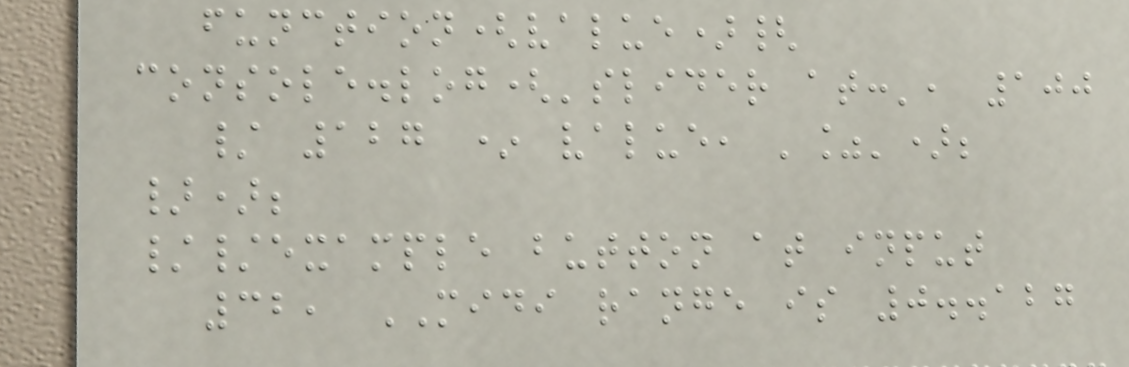function(value){
console.log('slider at:', 100
/ 127 * value, '%');
});
//example button at input
32, MIDI range is 0..127
